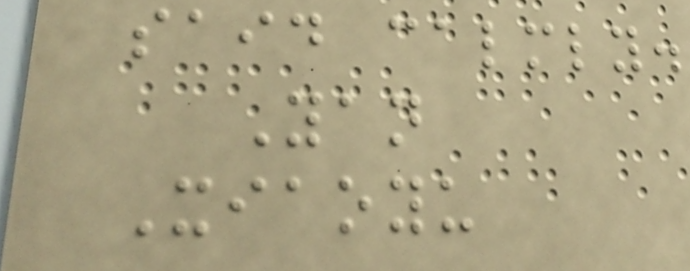said calmly.
Yan
Xiaoyu
